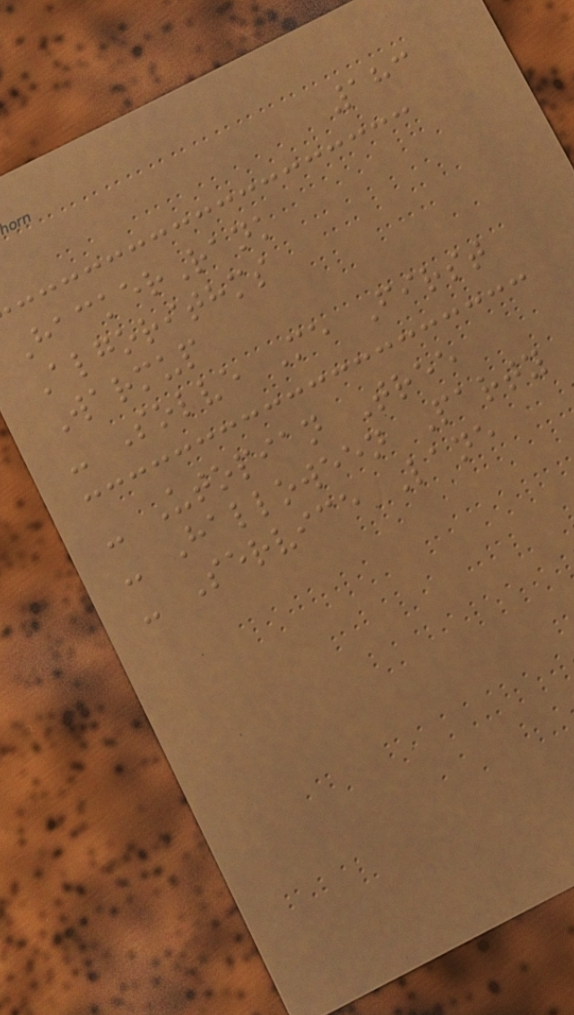183
HackerRank
Algorithms
Warmup
- Solve Me First
- Utopian Tree
- Halloween Party
- Service Lane
